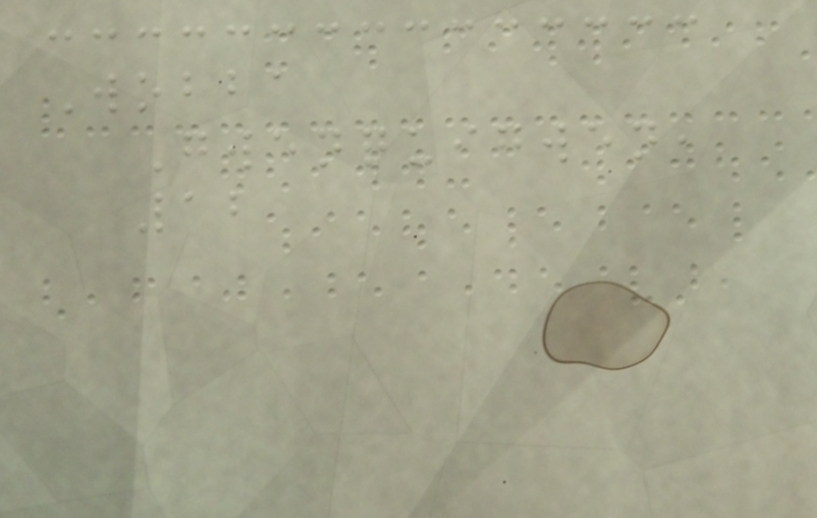Wobba
Gwenquigwen,
12
